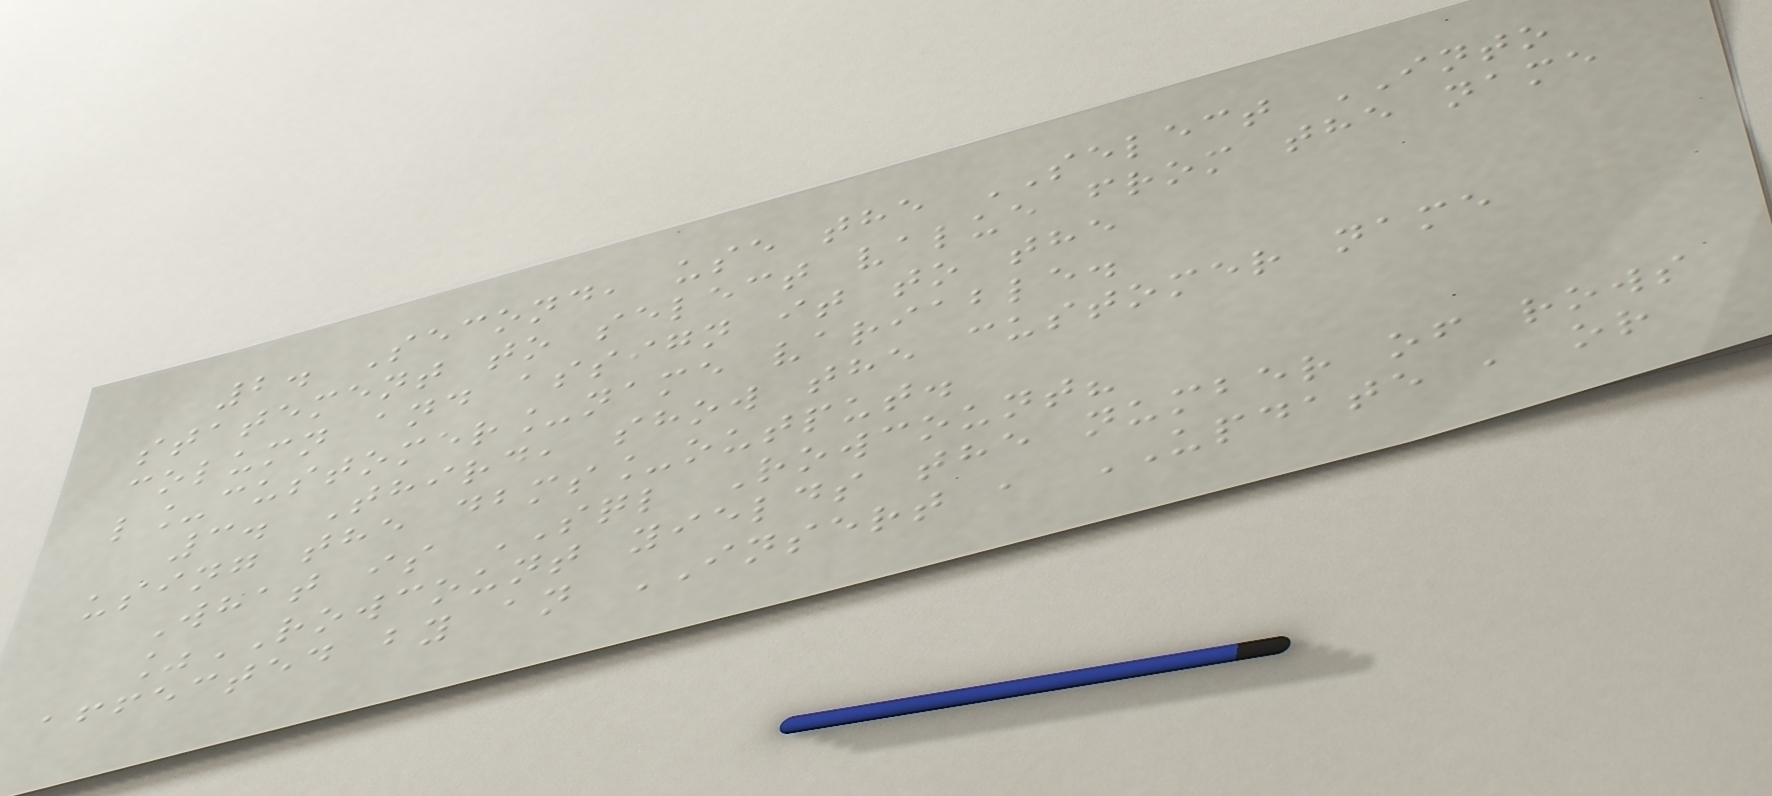2. Second, use the SELECT INTO
statement to select value from the name
column and assign it to the
l_customer_name variable.
3. Third, show the customer name
using the dbms_output.
What is SQL Rowcount?
%ROWCOUNT yields the number of rows
affected by an INSERT , UPDATE , or
